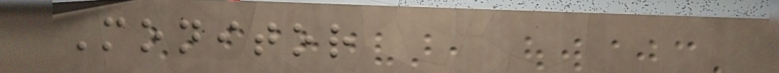Monitor
